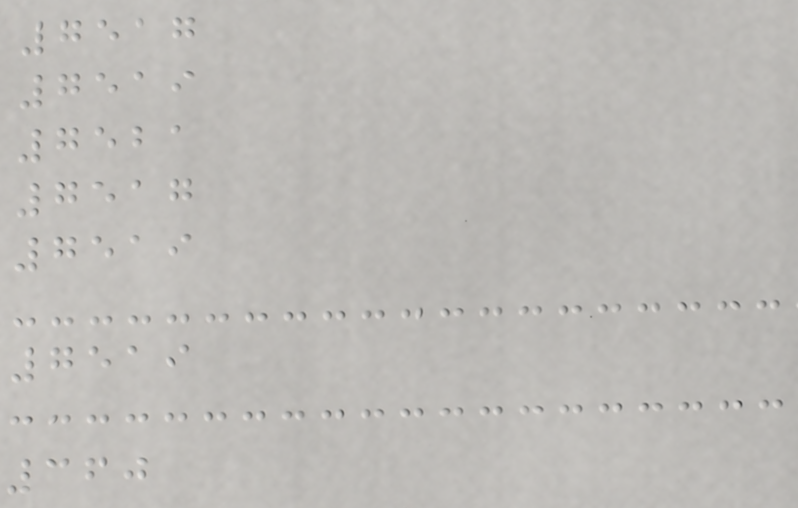7517
7519
7521
7517
7519
7519
360
